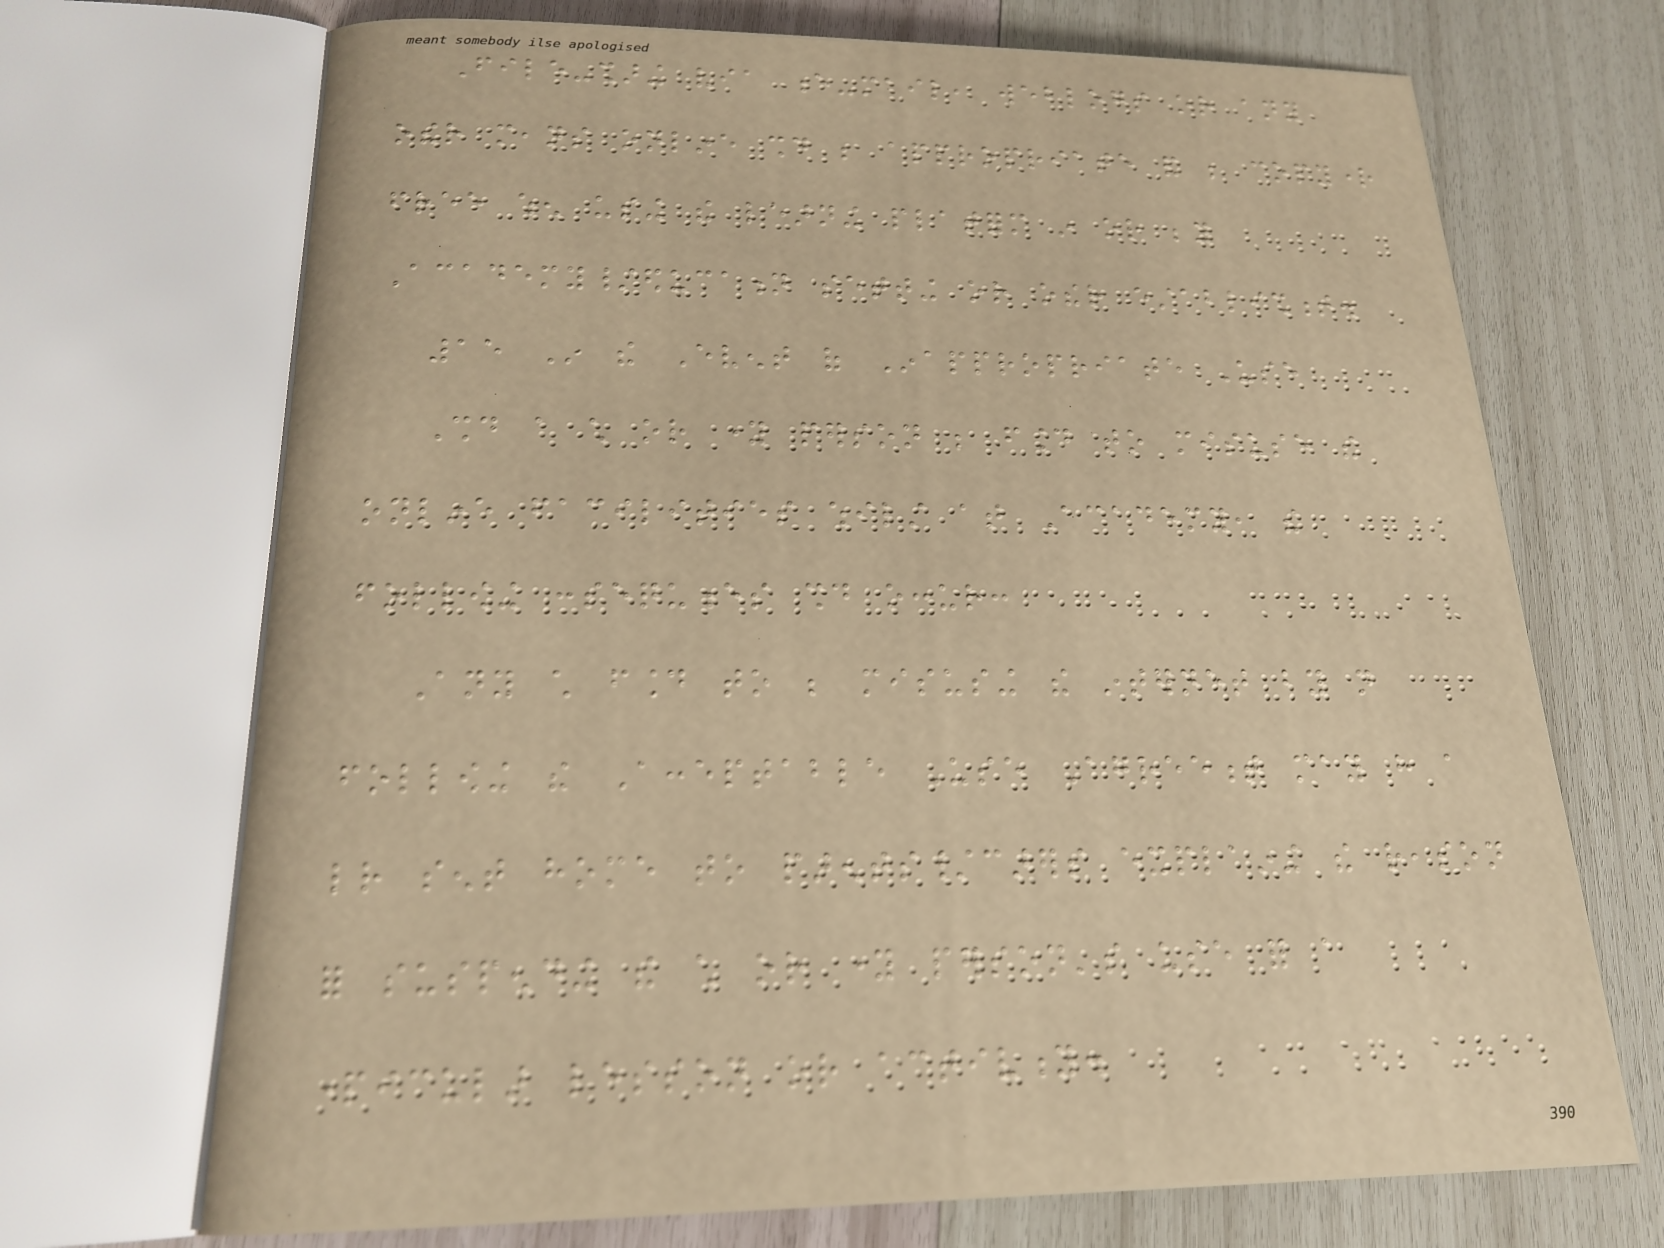File-sharing via e-mail, weblogs or any
other means online should be appropriate and be copyright
free when using the learning platform in or beyond
Academy/education setting or other establishment.
15 In the Event of Inappropriate Use
Should a child or young person be found to misuse the
online facilities whilst at Academy, the
following consequences should occur:
Any child found to be misusing the internet by not
following the Acceptable Use Agreement may have a
letter sent home to parents/carers explaining the reason
for suspending the child or young person's use for a
particular lesson or activity.
